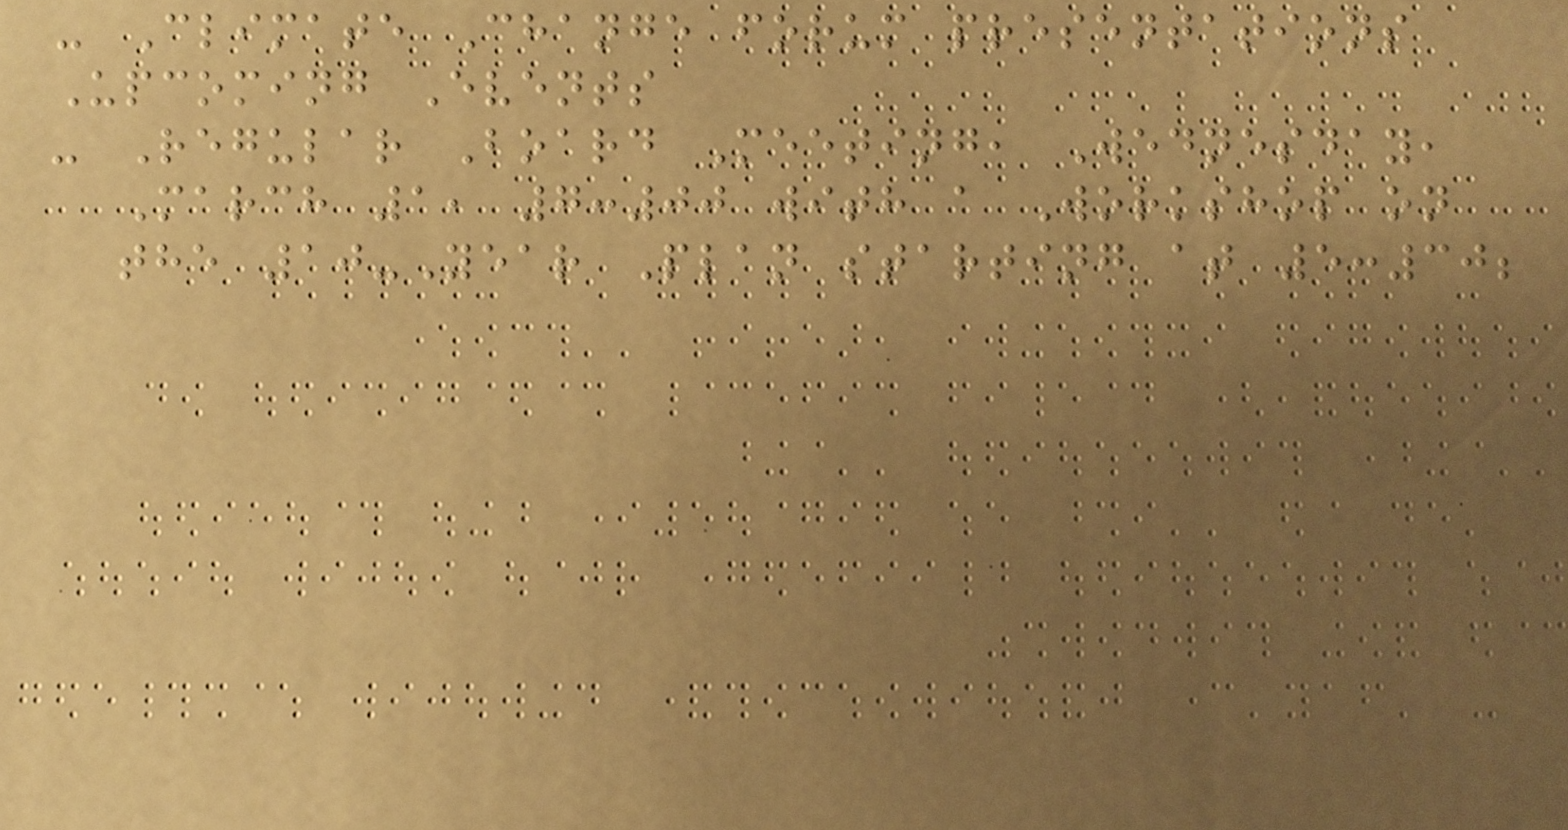- Climate Change forum presentations
Upcoming Events
- Regular Board Meeting, Wednesday,
March 1, 7:00 with a Workshop on
the 10-Year Plan starting at 5:30;
